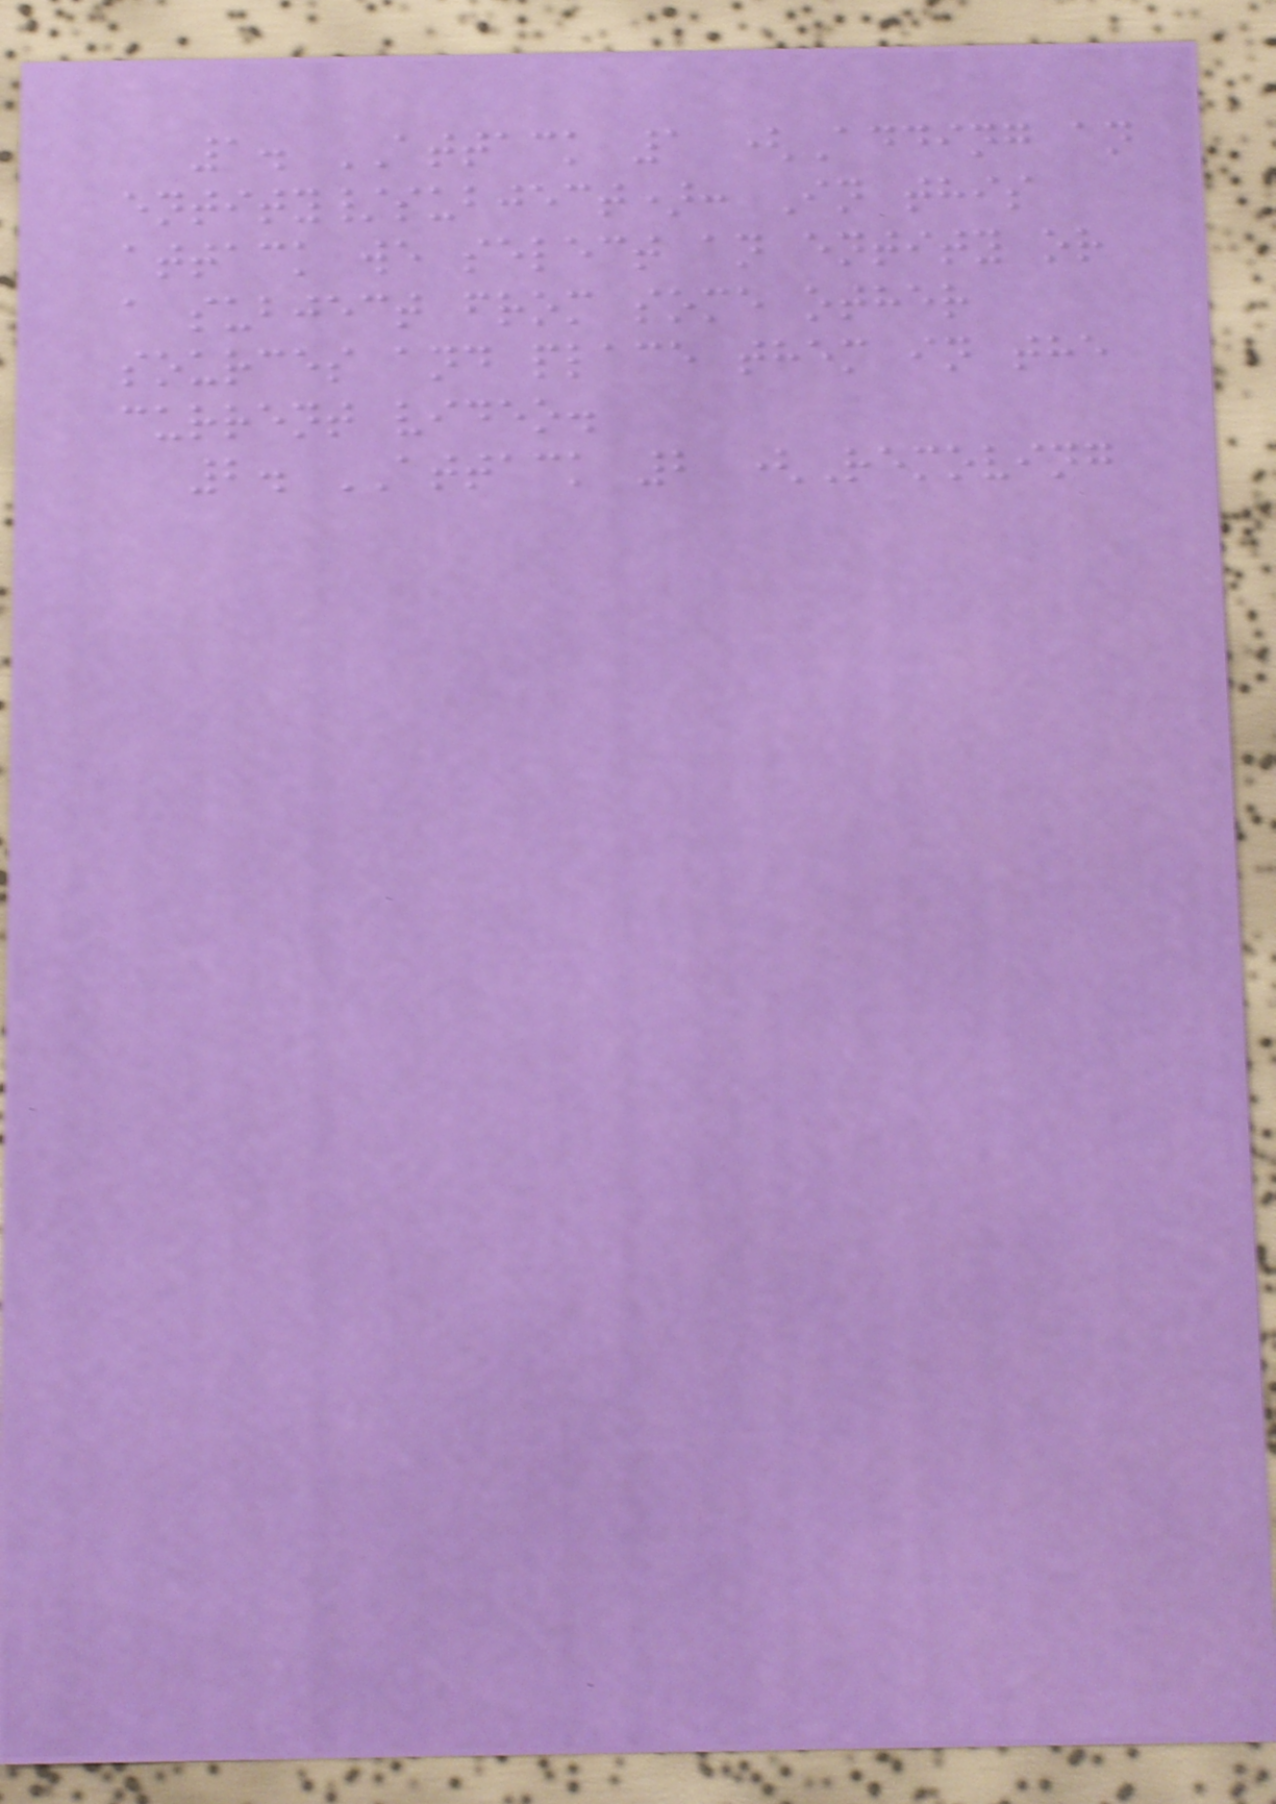1. ATTACK 1 (Adding an
entity/subject): In this
attack we select an entity or
a subject from some other
sources and place them in the
current video.
2. ATTACK 2 (Removing
